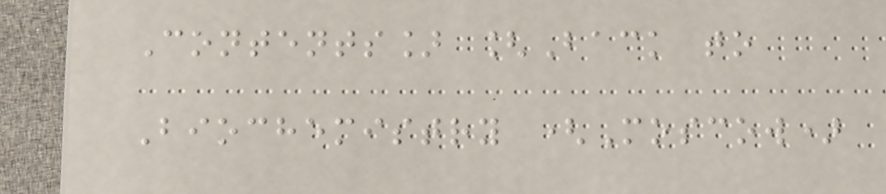Contents] [Back to
Biochemistry (Moscow)
